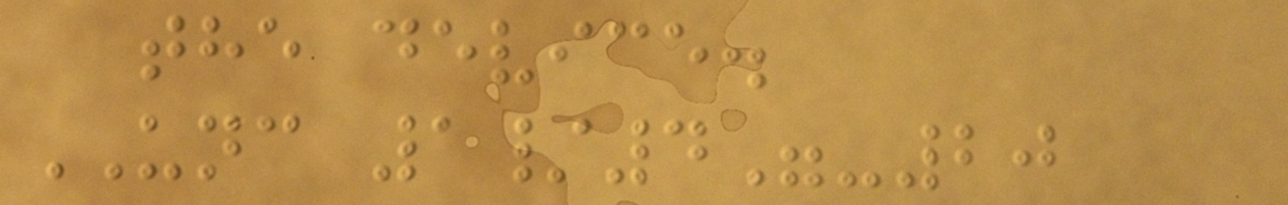the device.
UNC 1/4"-20
